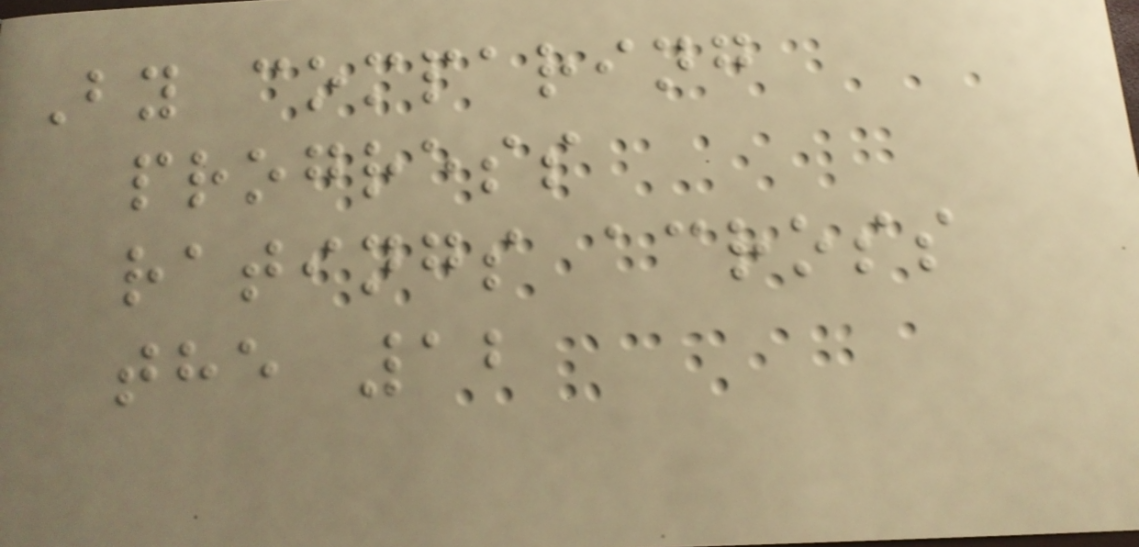By comparing
progress
ratings across
the 12
